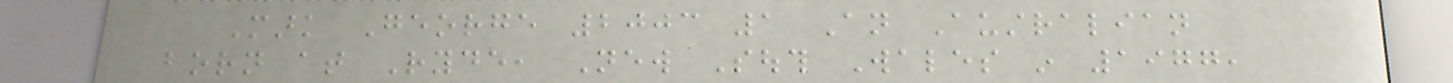Mark George 2003 1 An Australian
born at Ryde, New South Wales in 1977,
